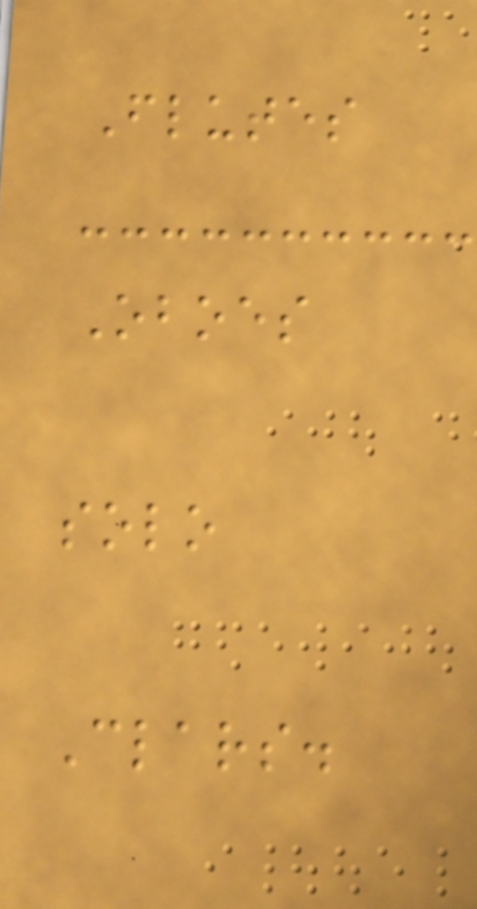Flutes
Oboes
solo
Clars.
